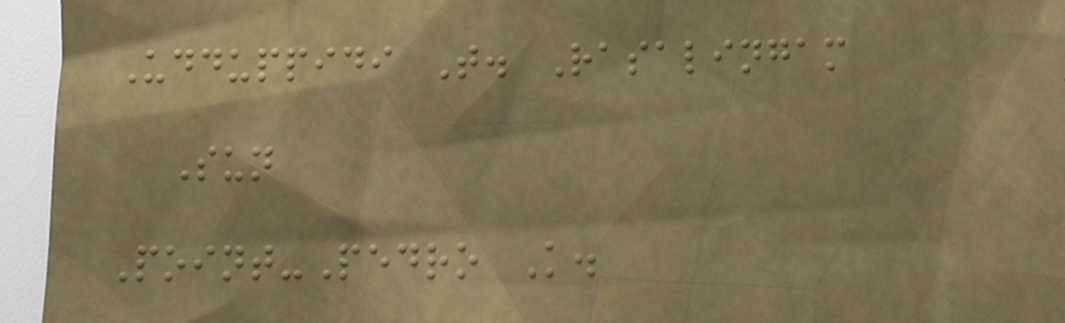Udduppidi T. Rasalingam
Sun
Point-Pedro K.
